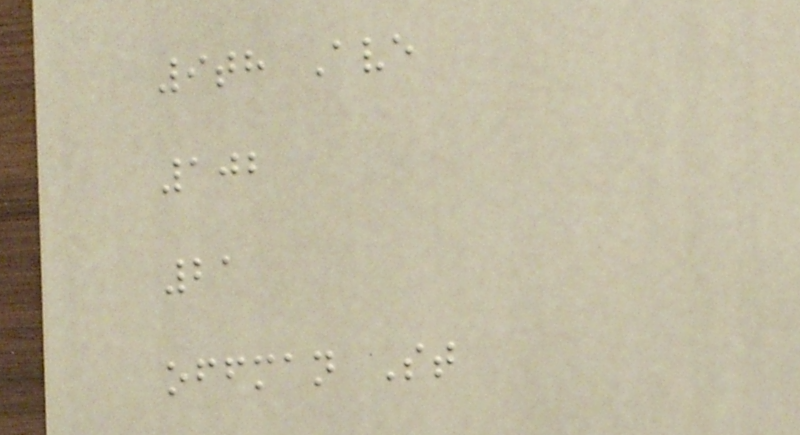9th Ave
102
21
offman St
